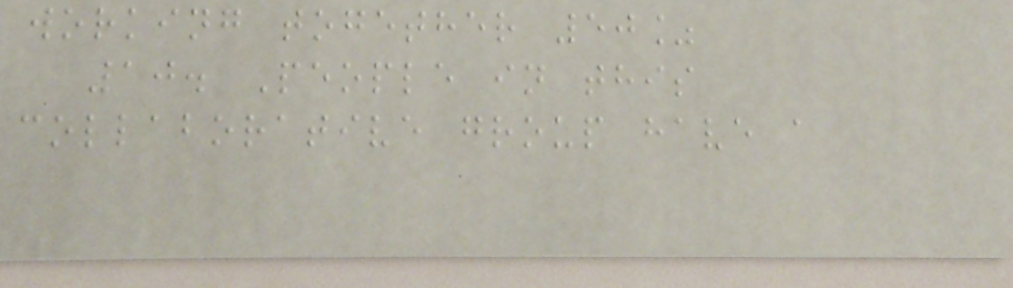working together 50%
10. People in this
collaborative group have a
